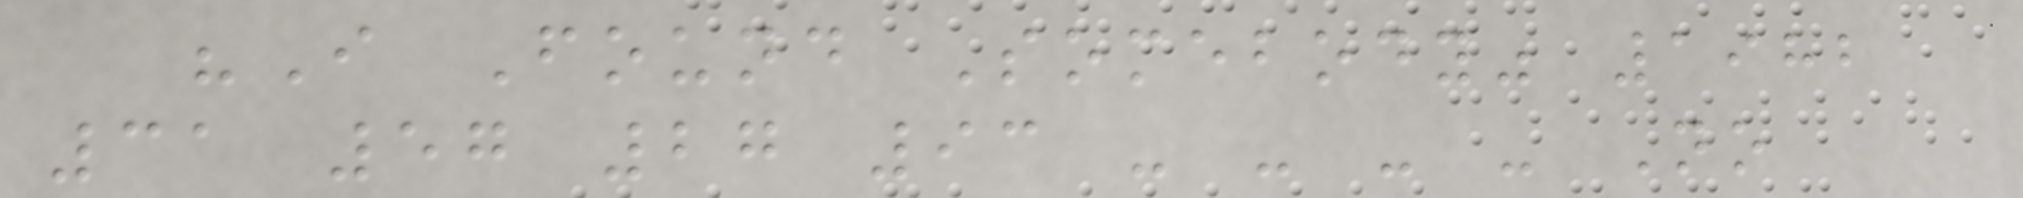"I Found Somebody" 1982
31 57 27 93 - - - - No
